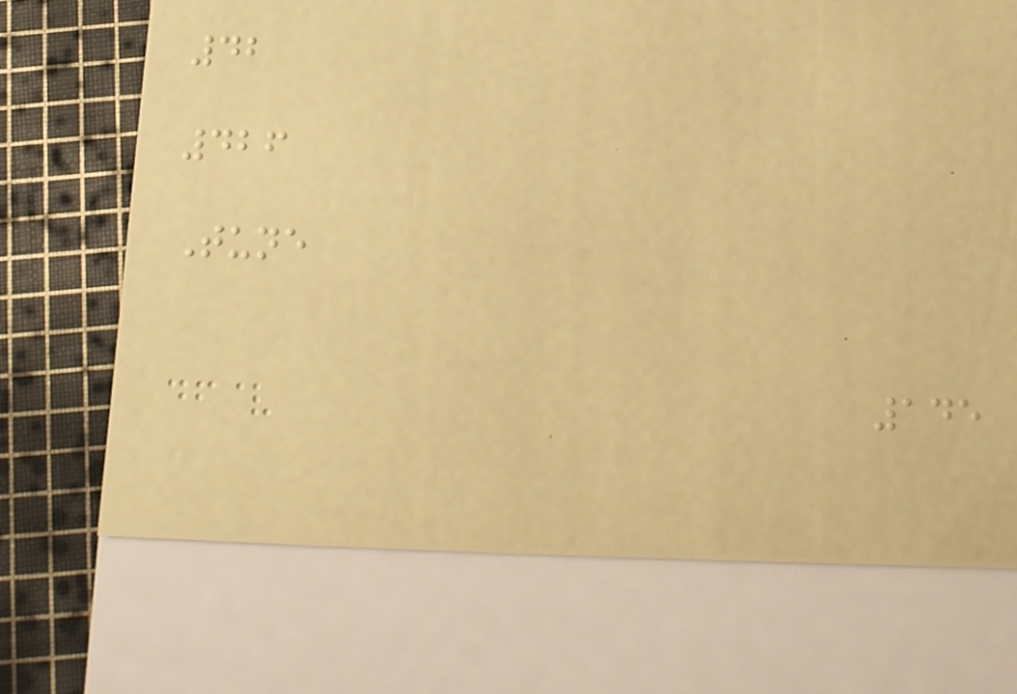42
426
Tune
145
